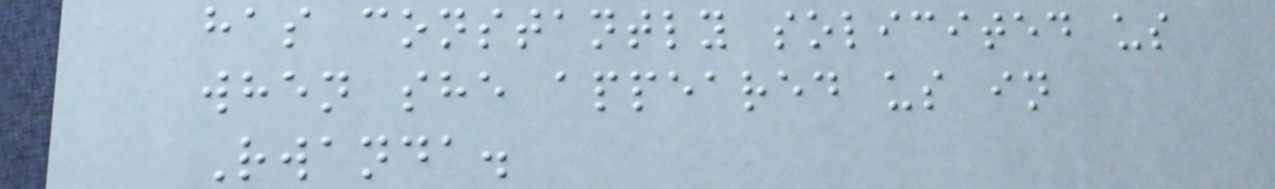has constantly solicited us
when she appeared us in
Rwanda.
